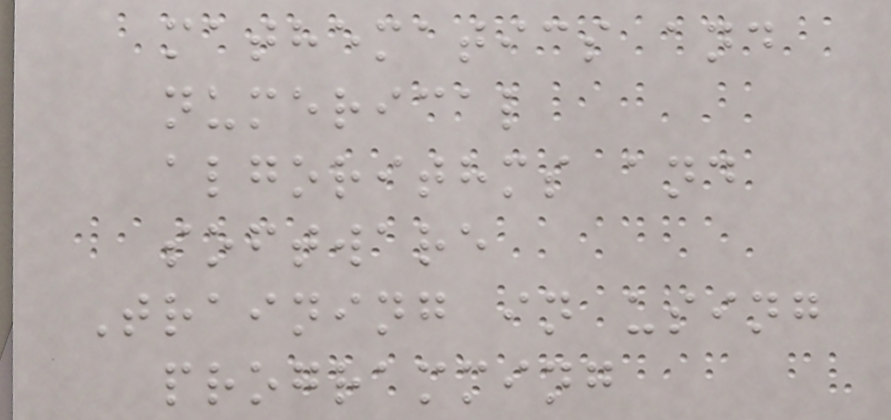mathematics and
numerical
algorithms and
software
Training in using
programming
